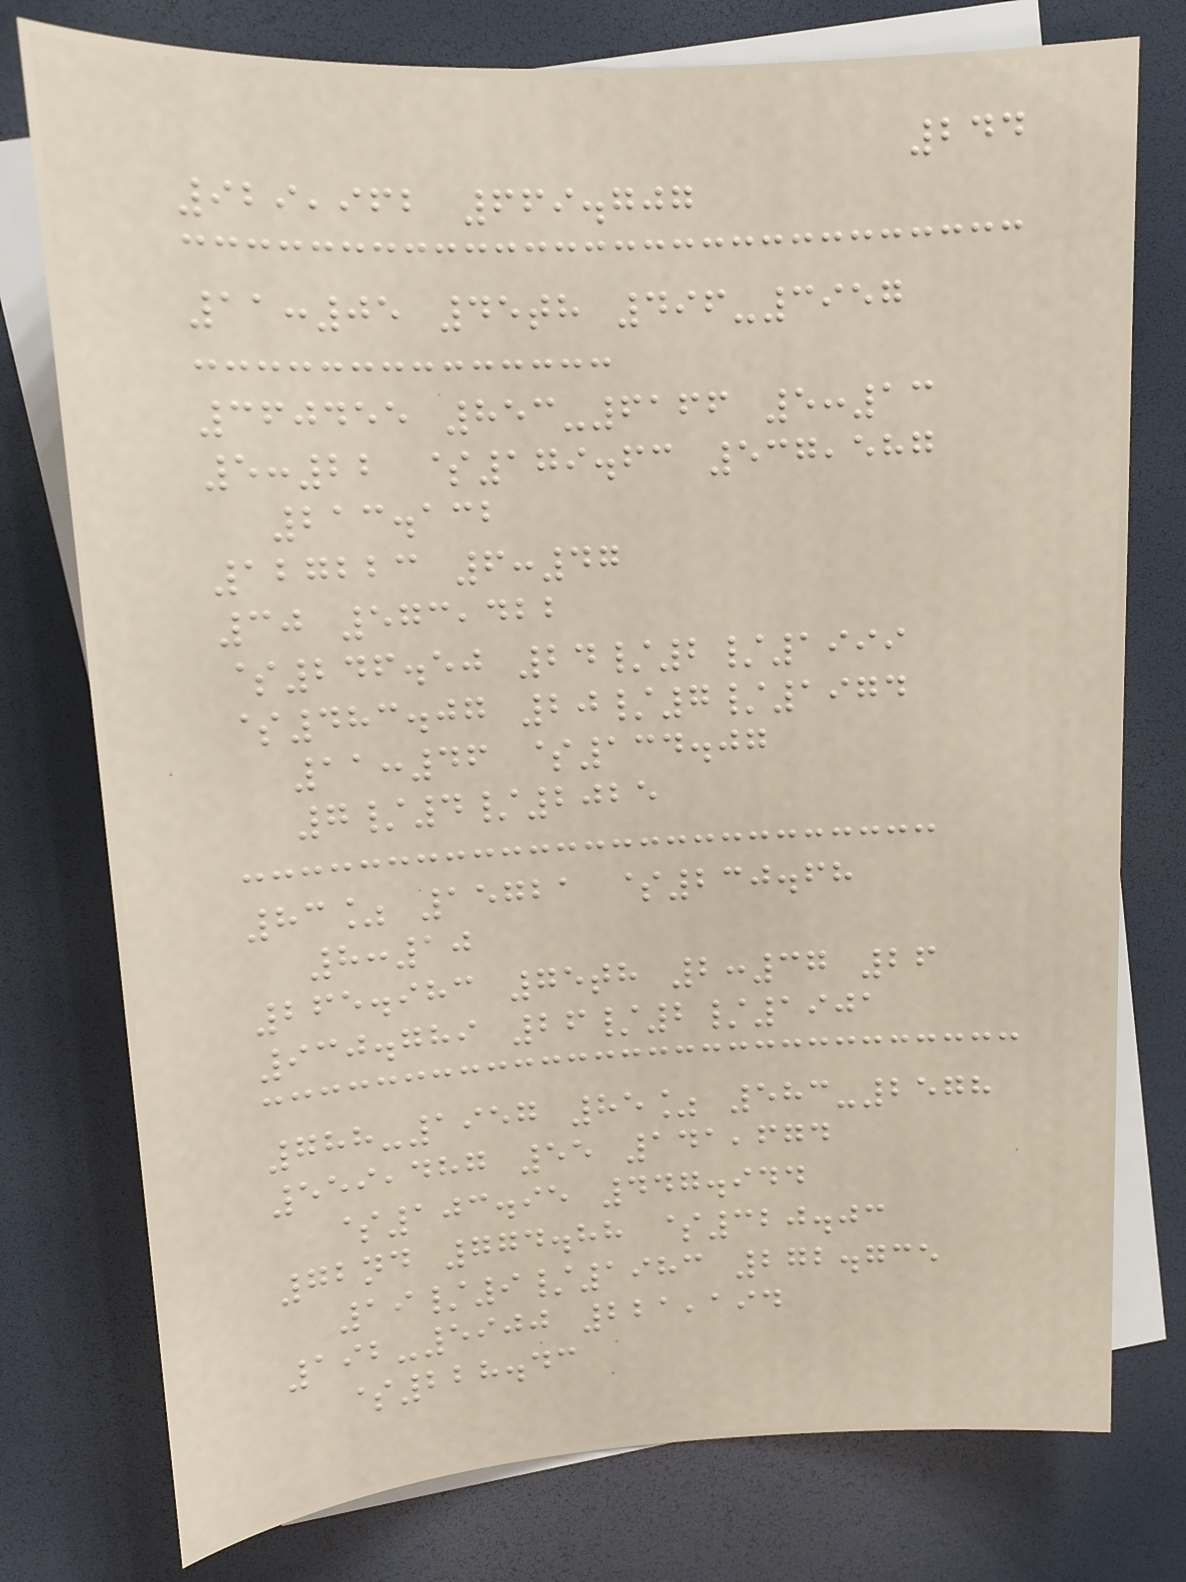244
929,962 669.707
11:05 45th 496-3957
360455 853-6166 5:13
5:22 $179.63 537,587
213.132
127223 6:47
30 573,422
$246.50 24/2/1999
$483.07 20/7/1974
11:46 $134.07
7/4/2025
83% 15721 $230.68
8:10
265.983 75th 2:37 26
930.789 26/2/1901
788-1957 85% 583-2578
559,487 55 141,674
$103.95 447.944
72nd 774.88 $320.03
19/9/1983 272.735
192-5900 221,194
$228.43
